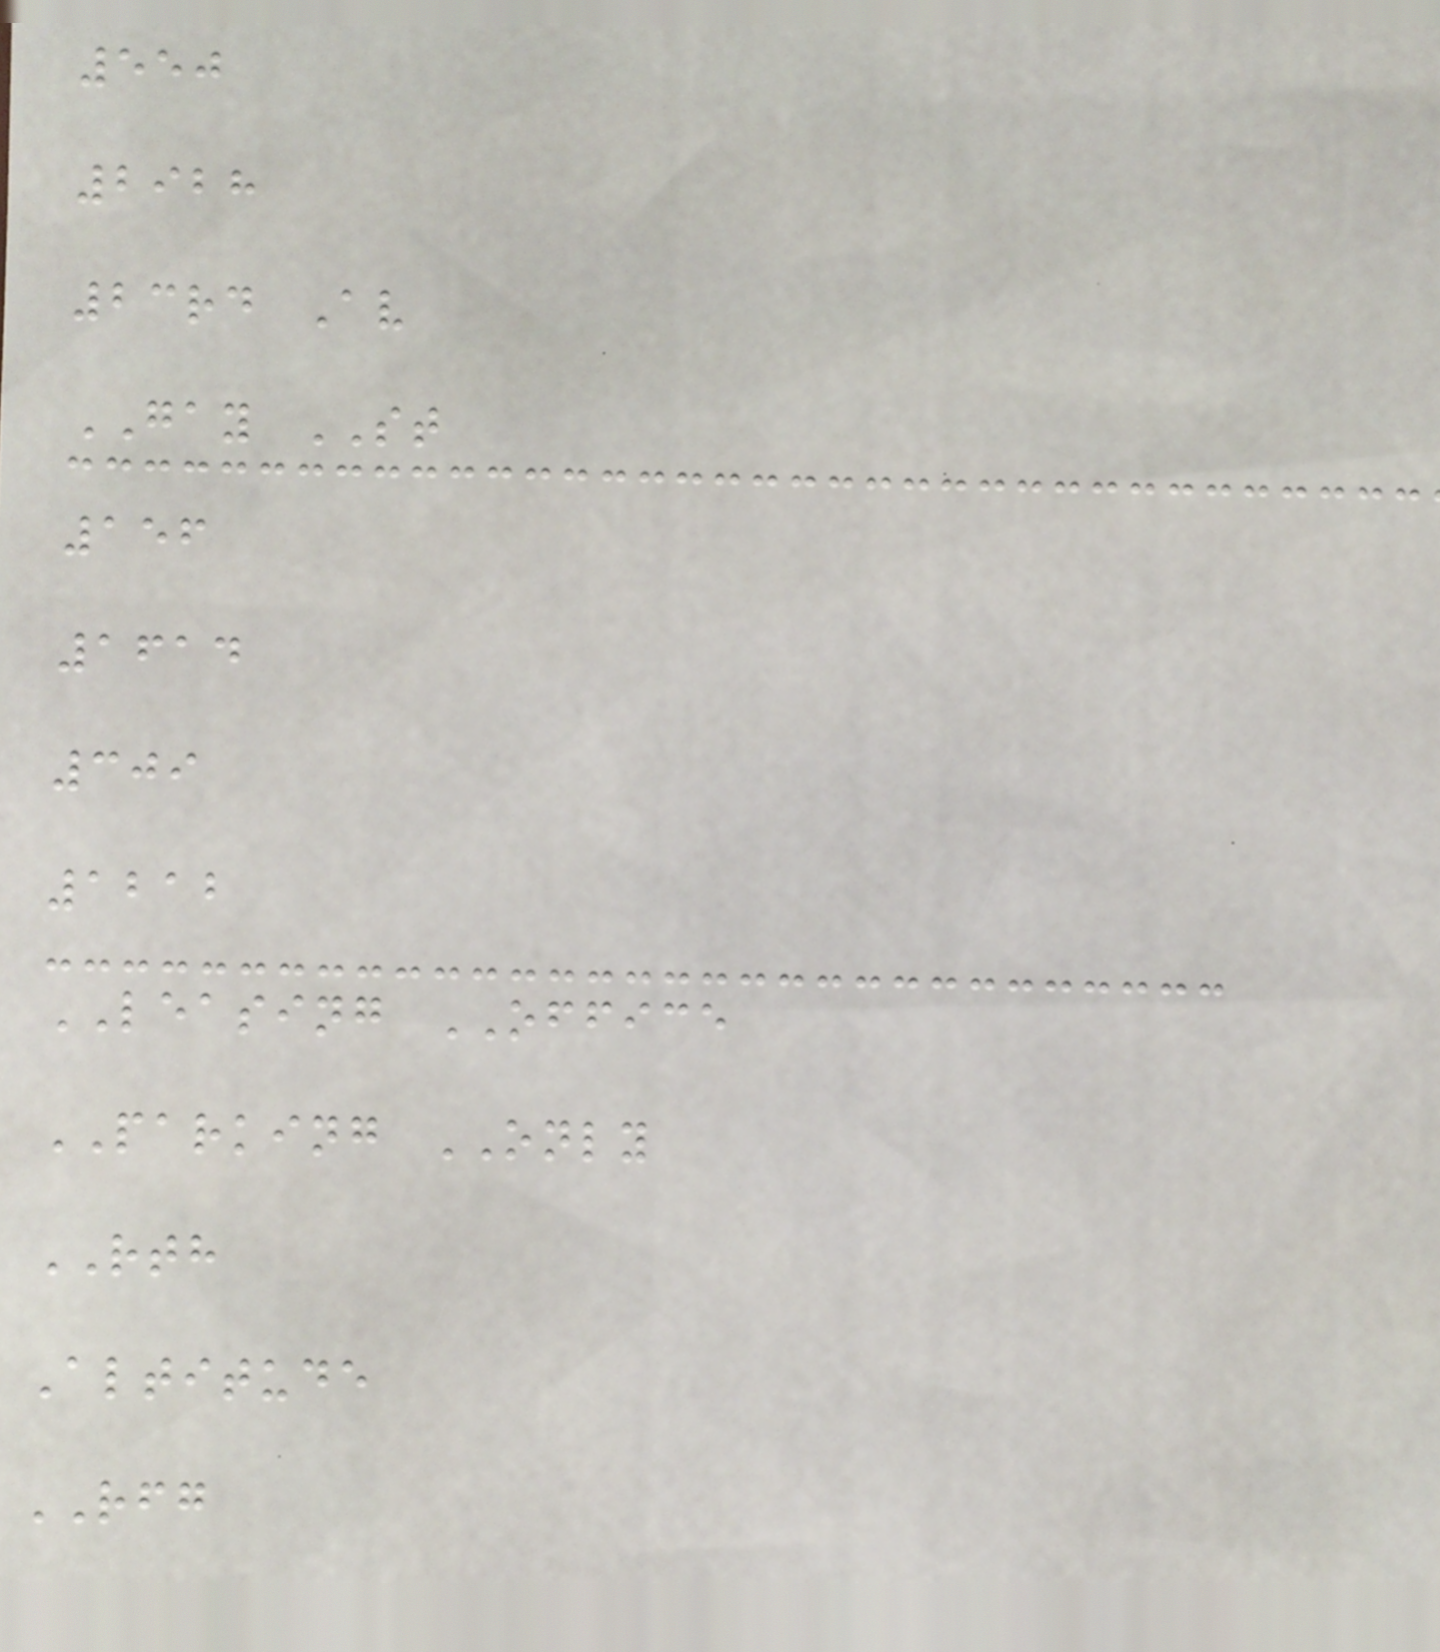550
2928
23rd Av
GAY ST
156
1614
309
1212
LEASING OFFICE
PARKING ONLY
RTH
Altitude
RFG
